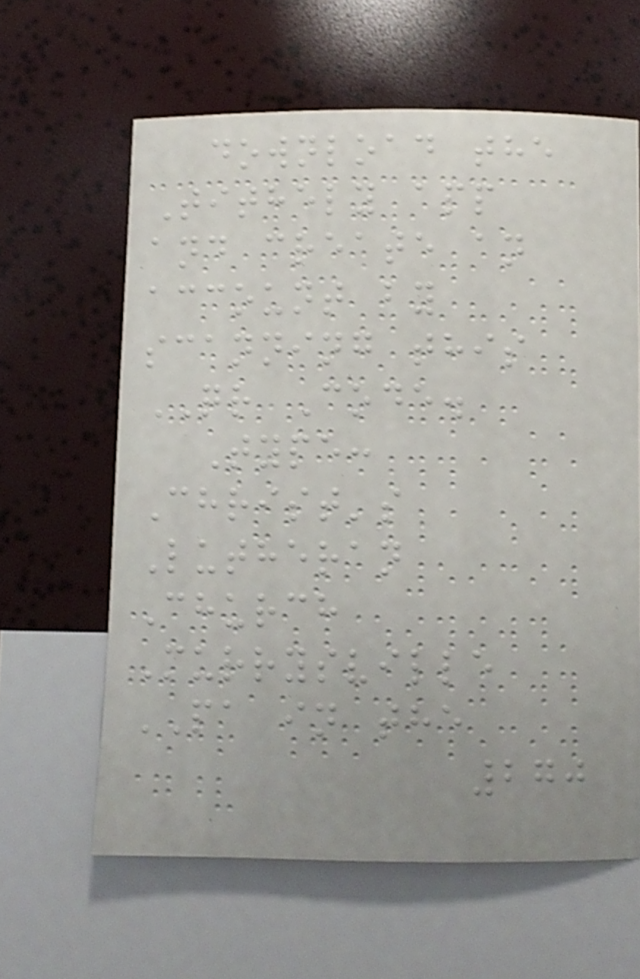download the
Tithely app
and create an
account by
scanning this
QR Code.
Type:
Christ's
Lutheran
Church
Murrysville
PA in the
270
